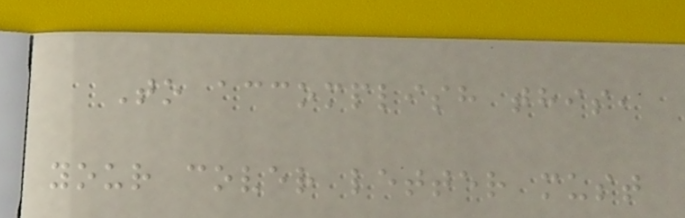To accomplish this,
your cover letter must
